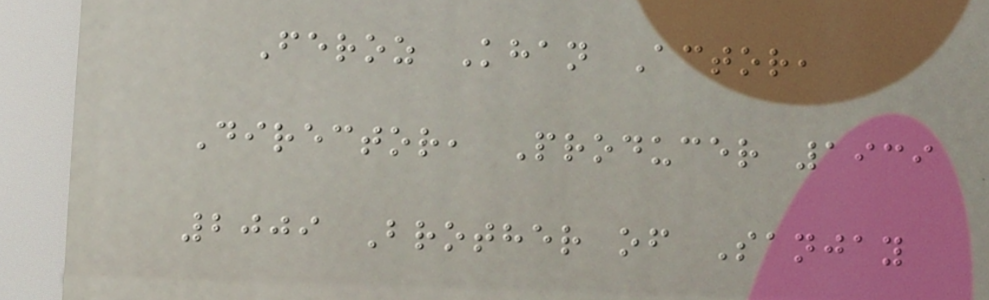Feroz Khan Actor,
Director, Producer 1939
2009 Brother of Sanjay
